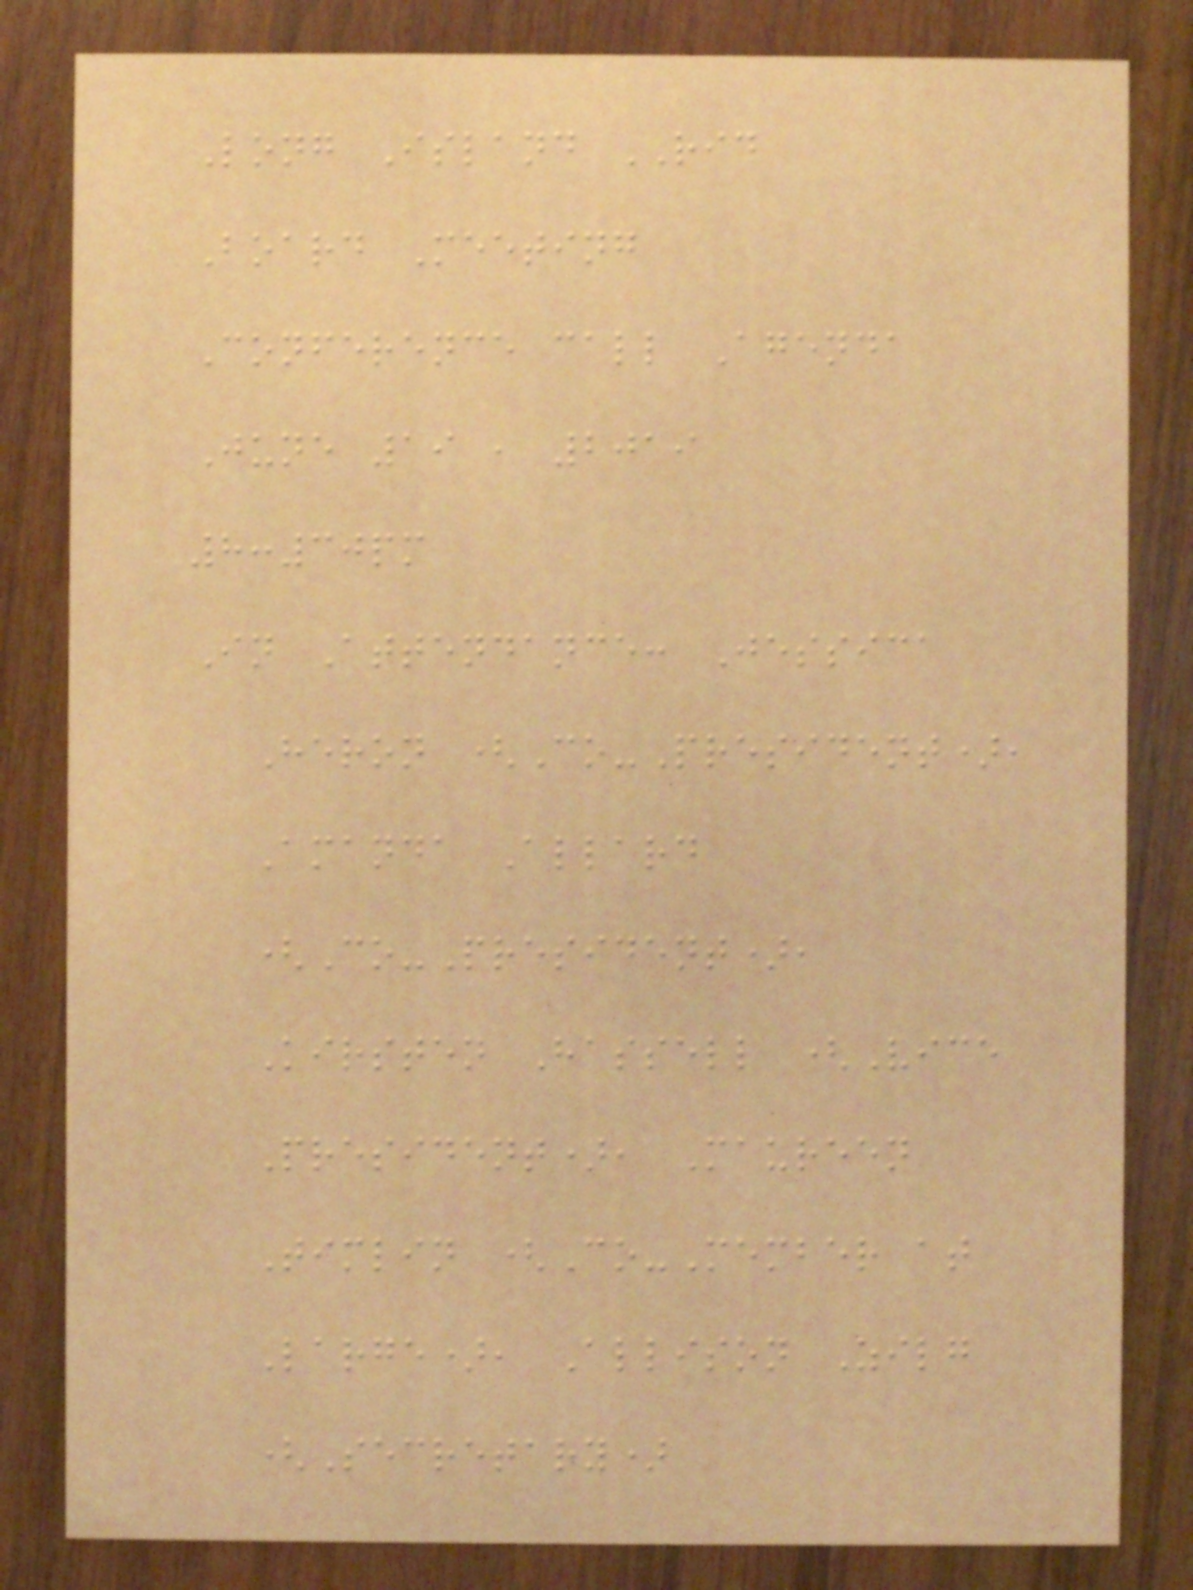Long Island RID
Board Meeting
Conference call Agenda
June 19 , 2019
8:30pm
In Attendance: Jessica
Heron (Co-President),
Amanda Allard
(Co-President),
Kirsten Hassell (Vice
President), Maureen
Timlin (Co-Member at
Large), Allison Zilg
(Secretary)
